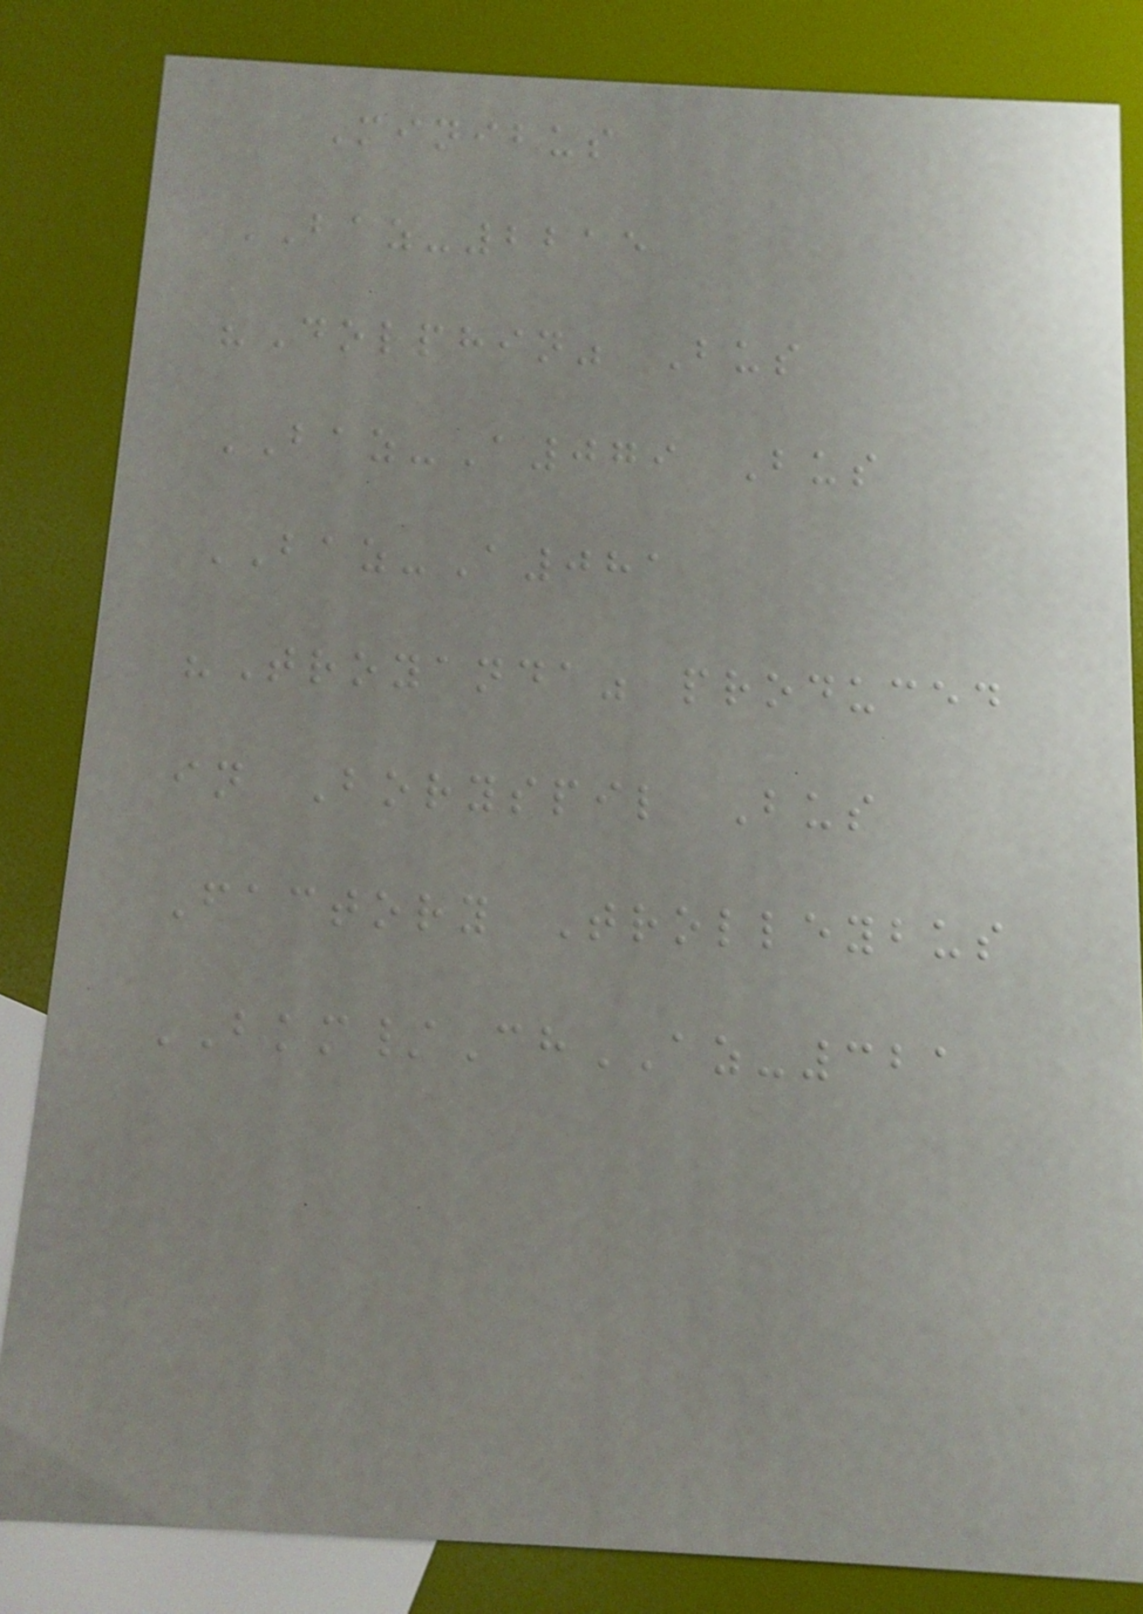Minibus
BAZ-2215
"Dolphin" Bus
BAZ-A079 Bus
BAZ-A081
"Troyanda" produced
in Boryspil Bus
Factory Trolleybus
BKM/ChAZ-321
